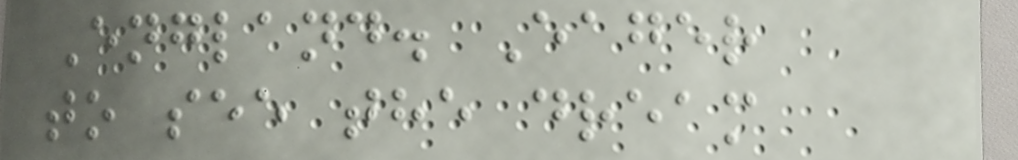England. Eager
to see the dream
